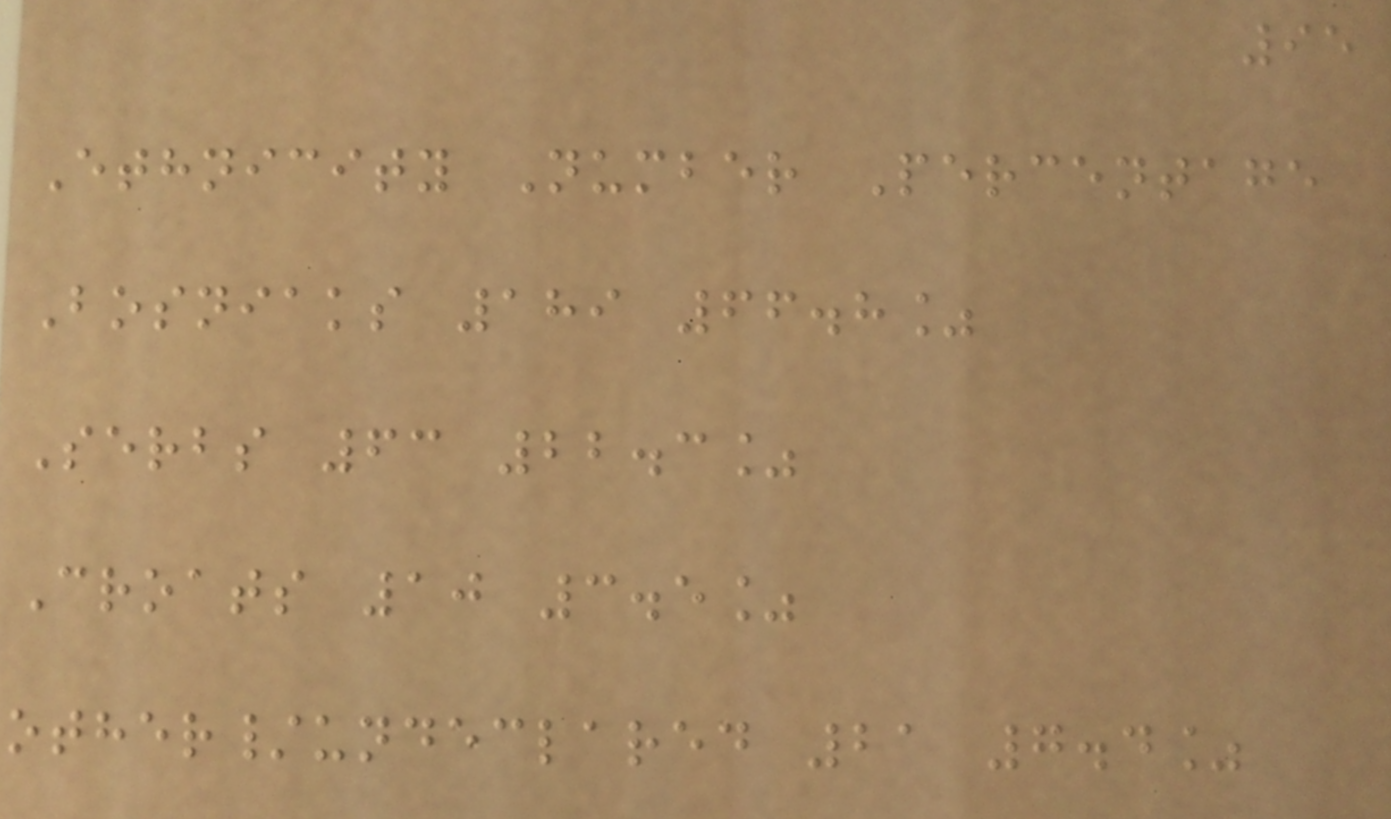95
Ethnicity Number Percentage
Bosniaks 189 66.8%
Serbs 63 22.3%
Croats 10 3.5%
other/undeclared 21 7.4%
